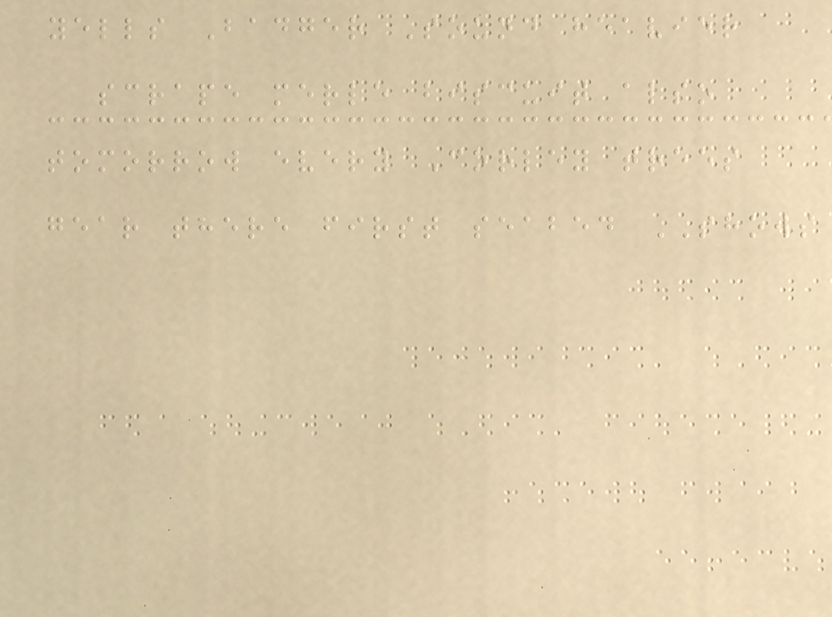yells Badger Sound heavier
scrape merle biscuit also
tomorrow every Corley trees
gear there first seabed SHOWS
